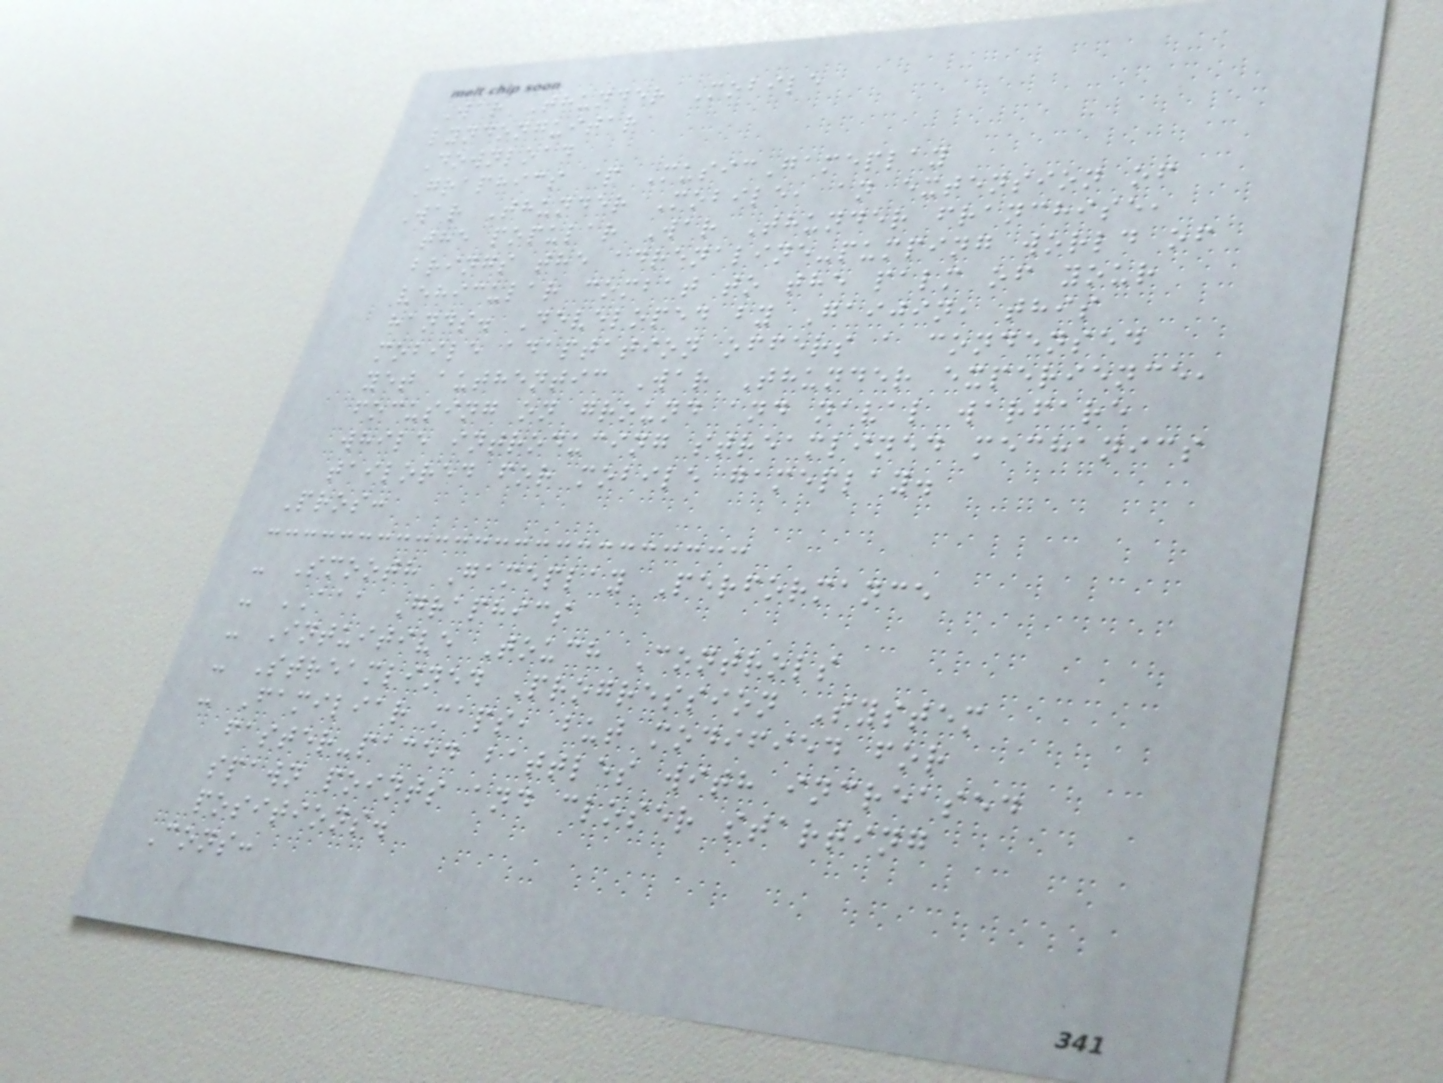War Thunder Mobile
lyndonguitar
Download
Graphics & MusicGameplay
War Thunder Mobile, an extension of
the popular War Thunder franchise,
brings the adrenaline-pumping world of
vehicular combat to the palm of your
hands. Developed by Gaijin, this
mobile adaptation offers a condensed
yet authentic War Thunder experience,
focusing on ground and naval warfare
while introducing streamlined mechanics
tailored for mobile gameplay.
Pros:
- Smooth Gameplay Performance
- AAA Graphics
- Intuitive Touch Controls
- Streamlined Progression System
- Familiar maps, but modified for
faster-paced battles with increased
spawn points and closer starting
positions.
Cons:
